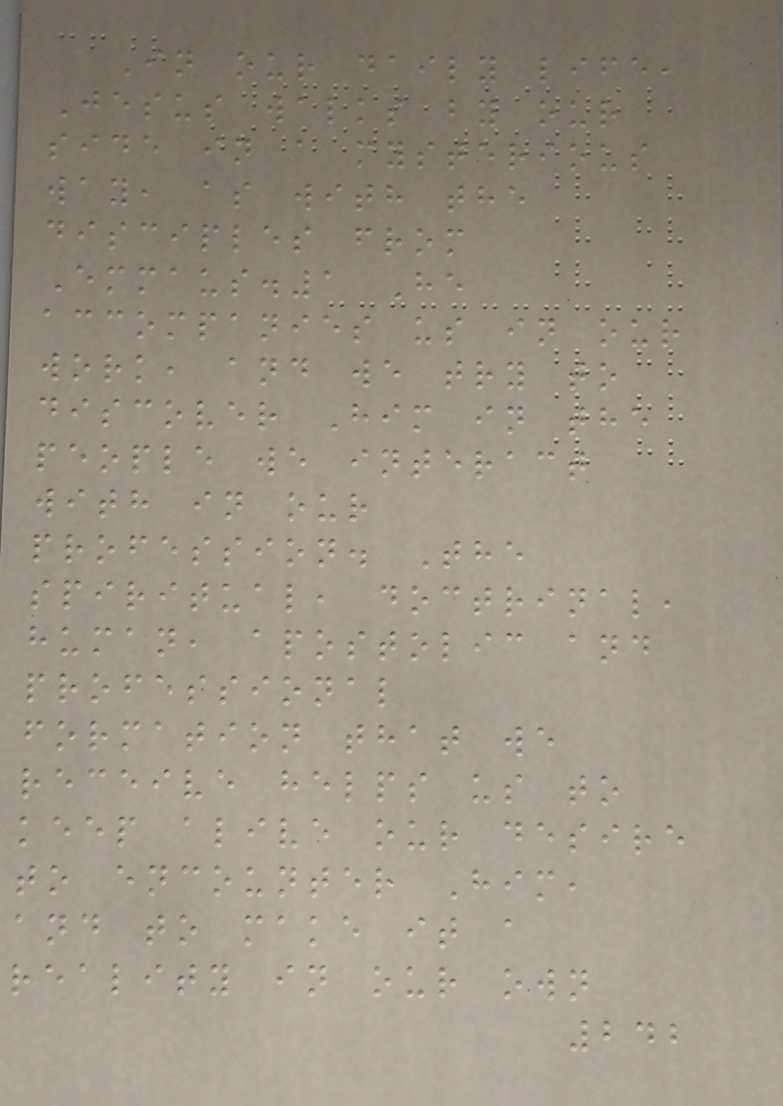In our daily life,
Jesus walks by our
side in a mysterious
way, as with the
disciples from
Emmaus.1 He
accompanies us in our
work, and we try to
discover Him in the
people we interact
with in our
profession. The
spiritual, doctrinal,
human, apostolic and
professional
formation that we
receive helps us to
keep alive our desire
to encounter Him,
and to make it a
reality in our own
242
